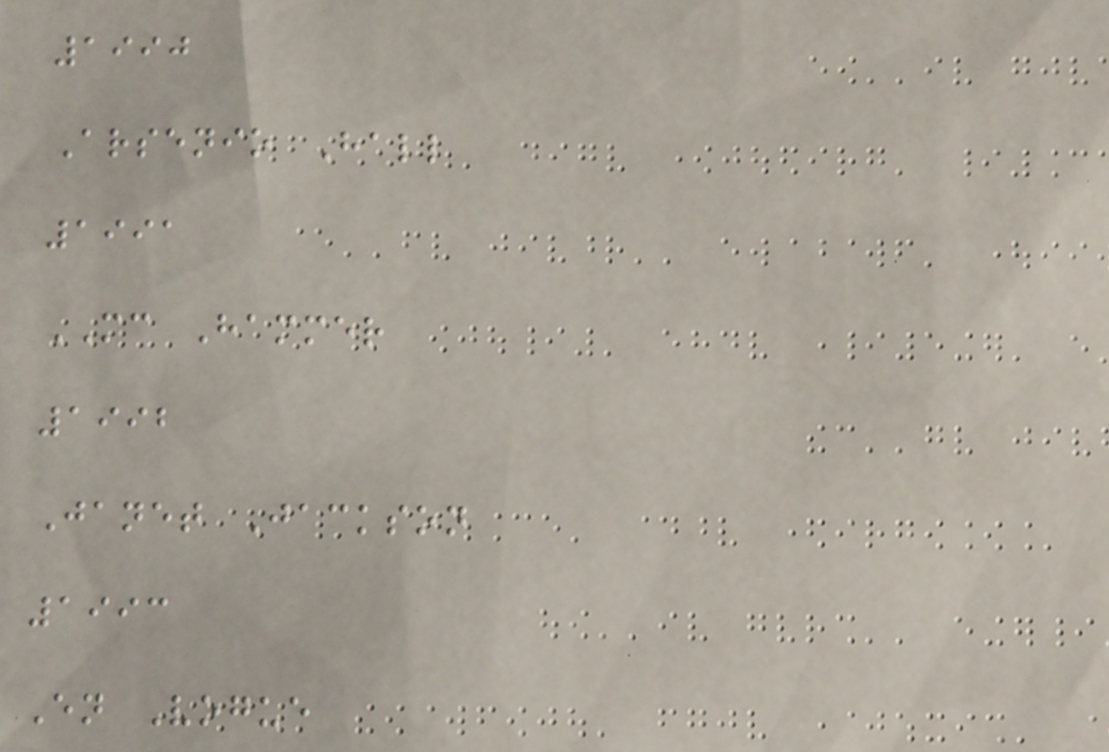1990
Arsenio Hall
1991
MC Hammer
1992
Janet Jackson
1993
En Vogue
